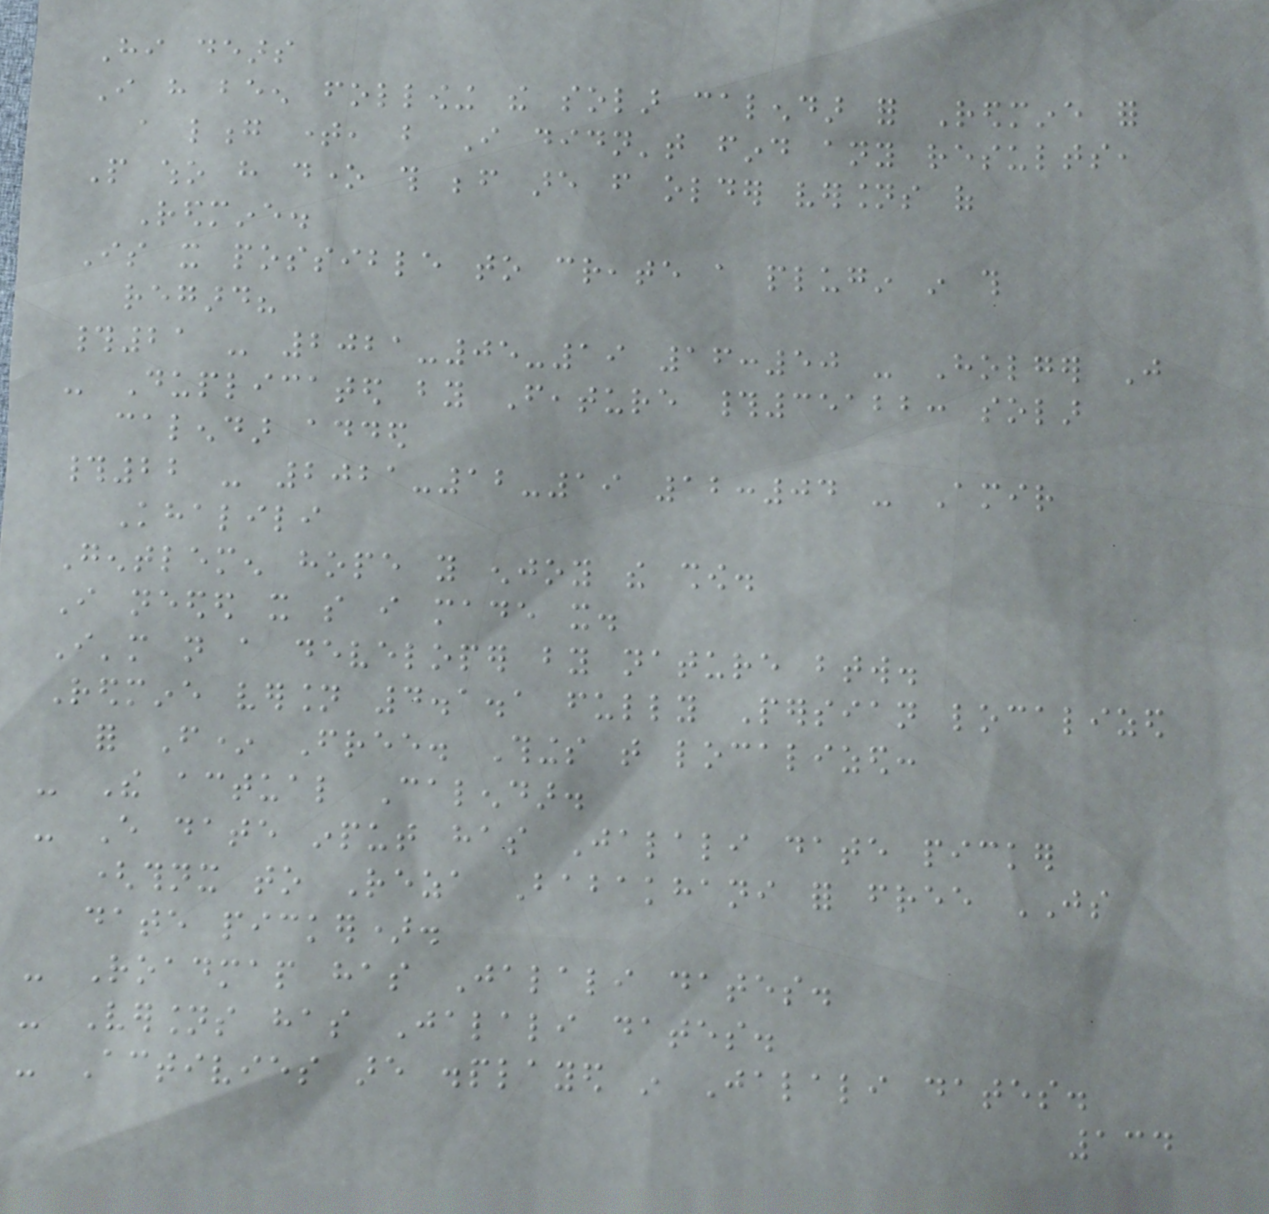Hi dears
I have been following the solar calendar for Redmine for
a long time, but I didn't find any results,
People who have done this before are from older versions of
Redmine.
Is it possible to create a plugin in this
regard?
#21 - 2021-05-19 16:50 - Holger Just
- Duplicated by Feature #35122: solar
calendar added
#22 - 2021-12-19 12:04 - Amir
Khalili
Gentlemen hope you enjoy the show.
I needed it so i made it.
I'm not a developer by nature btw.
Redmine version 4.1.1 fully Persian localized
for F* Free. Things that localized:
- The actual Calendar.
- Every date input has Jalali date picker
(thnx to Reza Babakhani for free JS
date picker).
- Roadmap has Jalali dates.
- Versions has Jalali dates.
- Activies are displayed in Jalali dates.
134
